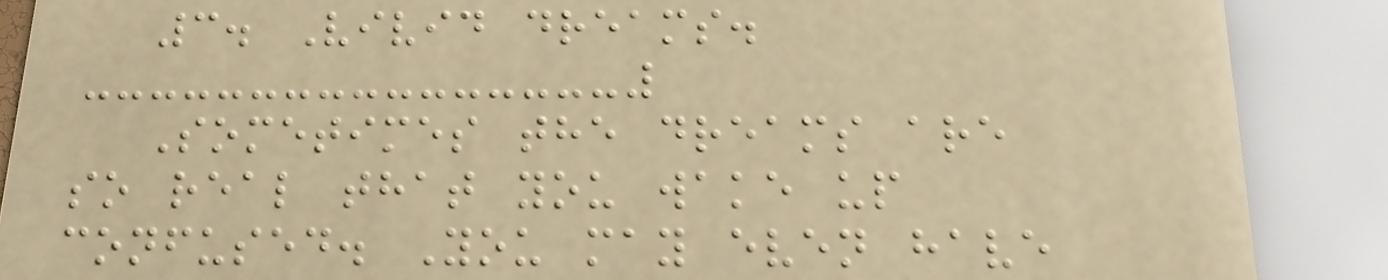3. Vivid dreams.
Sometimes the dreams are
so real that you wake up
confused. You may even have
